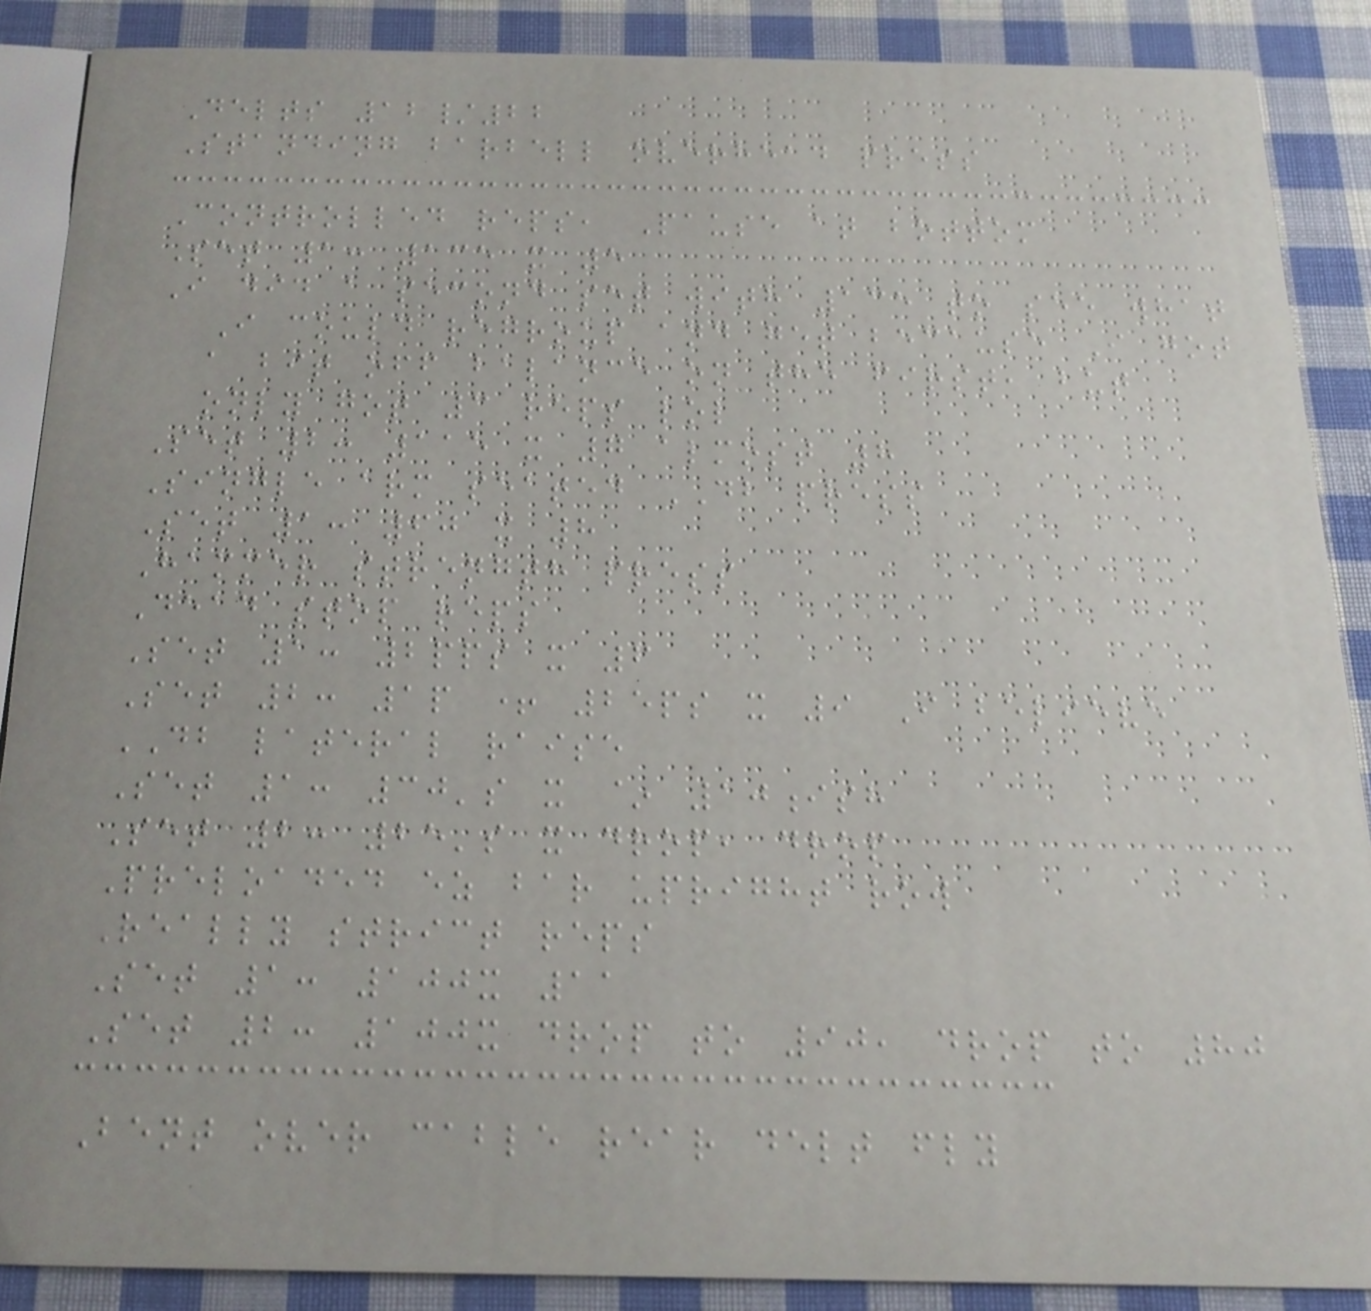Delts 12/22
Standing barbell overhead press
Controlled reps, Pause at bottom
Set 1: 135 x 5
I did a second set with 135 to see what
I could regroup and get because I got
a bit off balance on the first, but
only got 3 reps lol
Set 2: 115 x 7 almost 8
Single arm seated DB press
Set 1: 60 x 8
Hammer strength press
Dead stop reps
Set 1: 2pps x 6
Set 2: 1p + 25ps x 9 I believe
DB lateral raise
Set 1: 30's x ~ 10ish
Set 2: 25's x drop, drop
Preloaded ez bar upright row
Really strict reps
Set 1: 100x 11
Set 2: 100x drop to 90, drop to 80
Bent over cable rear delt fly
